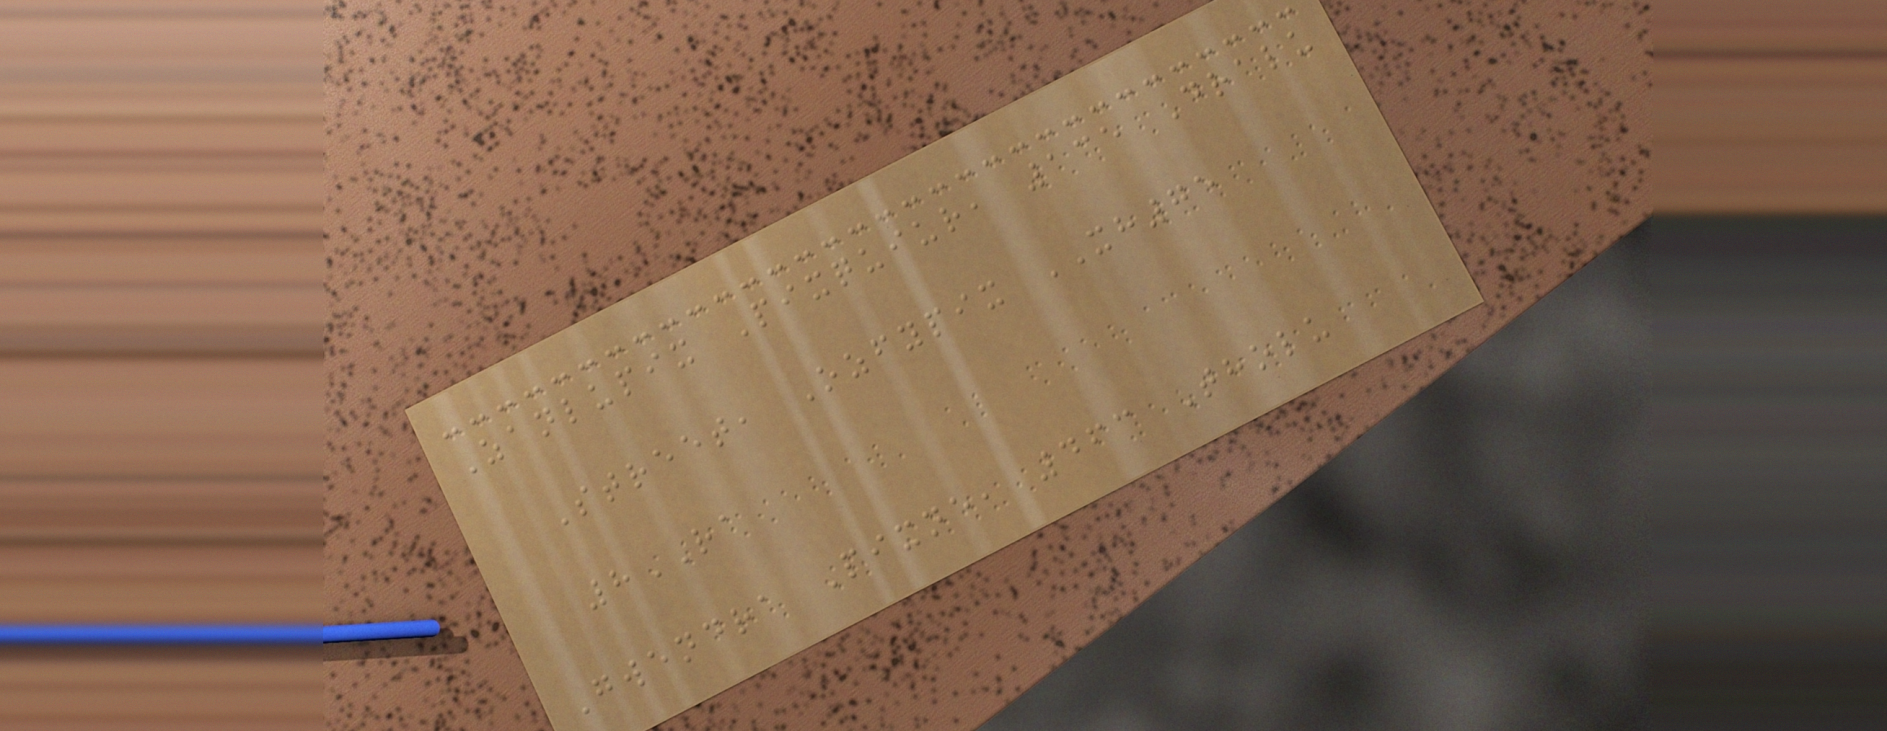Zanlupix Pixquiur, 135 Dralu
Street, Ozfypix XH75
8RA
Gwendra Pixne, 463 Tholu
